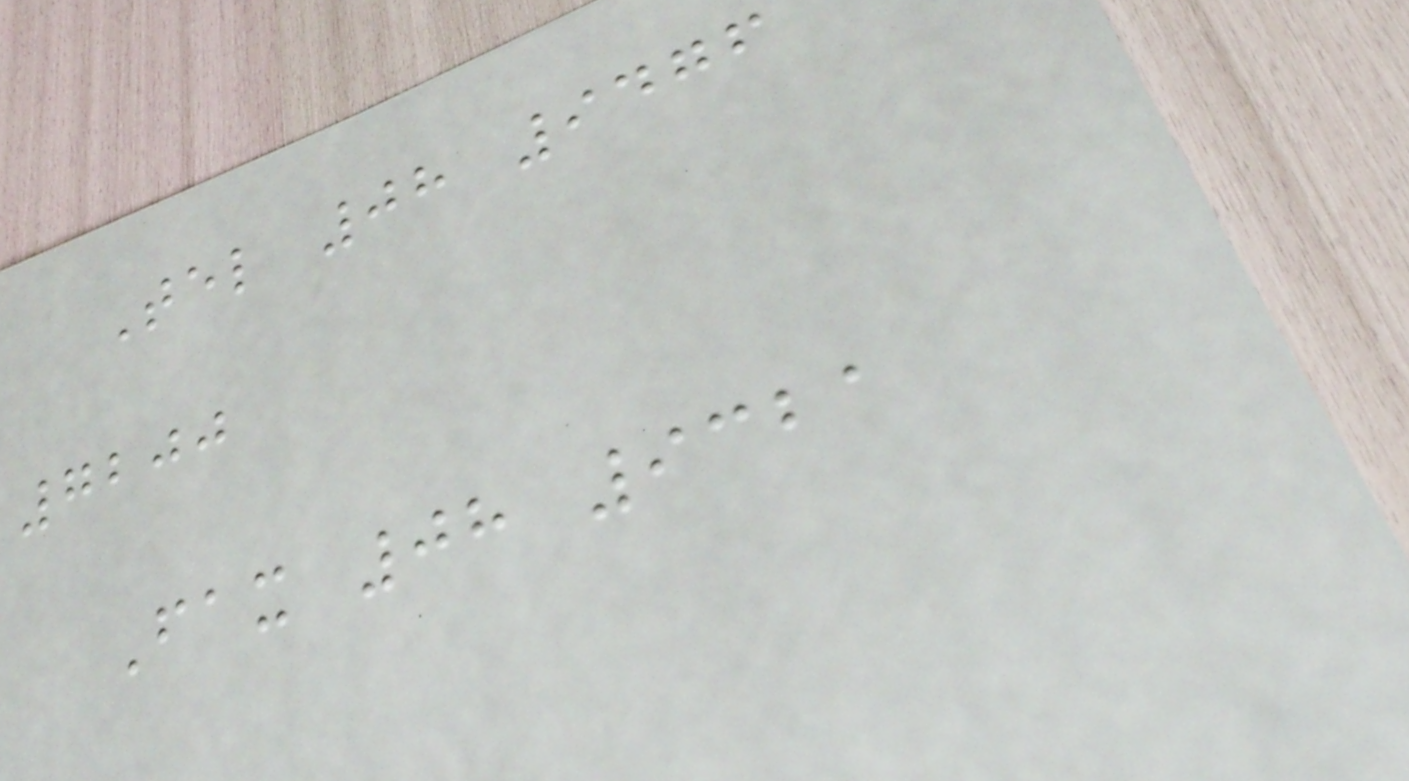Tel 08 9476
7200
Fax 08 9321
